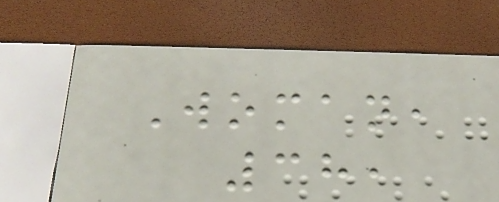Woman,
38,
